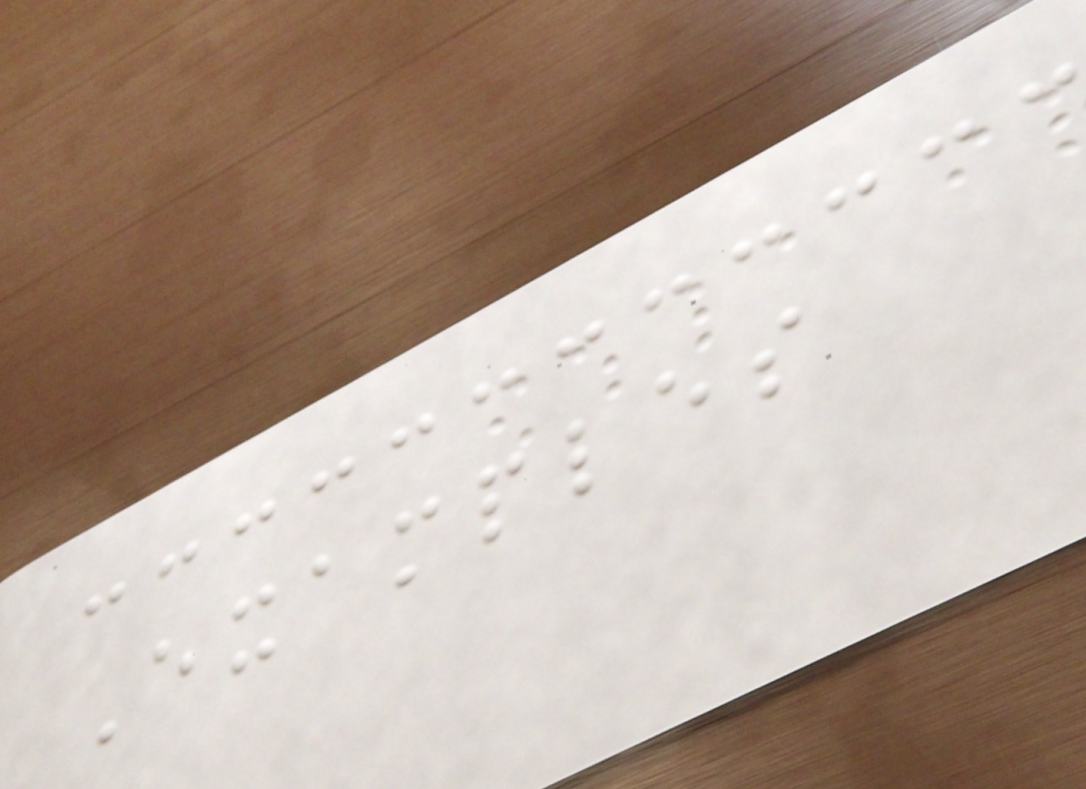Examples
